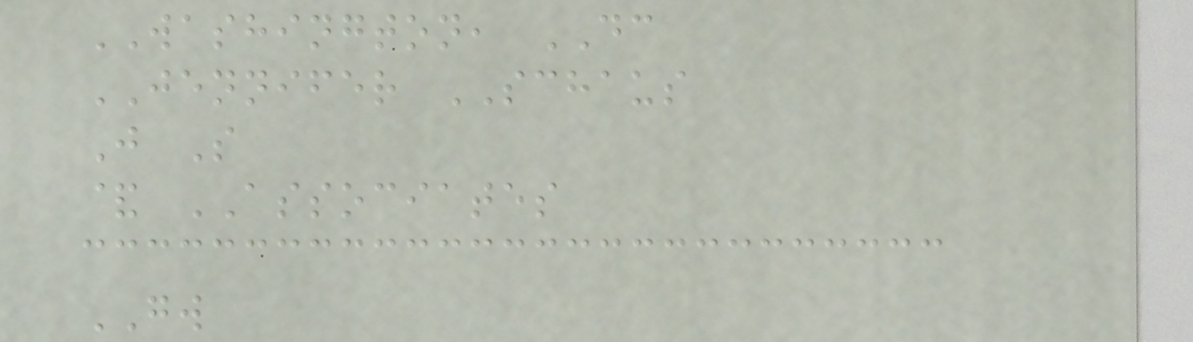WASHINGTON, DC
JENNIFER SCHAUS
J S
& ASSOCIATES
GW
